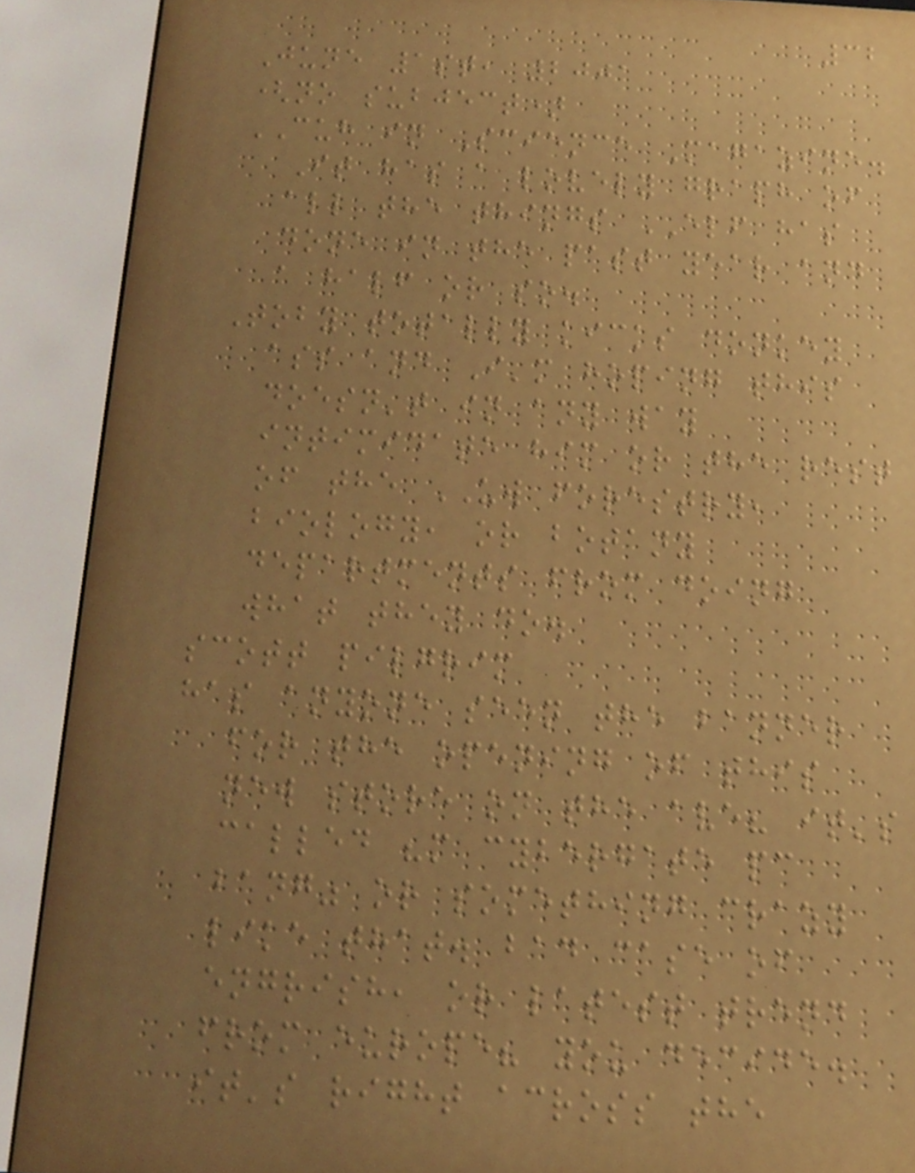32
June 1st, 2001
(no subject)
CUH in Science Magazine.
It has a lovely graph of
all the things ELF has
done in the past year and
a half or so.
Toby totally kicks donkey
ass and I'm hoping this
doesn't in any way
intimidate him or the rest
of the UW forestry,
biology, or botany
departments from doing
what they do.
scott pilgrim
has anyone seen the banner
for the opening of this
new store on the ave? it's
called "m cybergate pc
bang" or something crazy
like that. bad case of
engrish, or latest trend
from europe? you decide.
it's right across the
